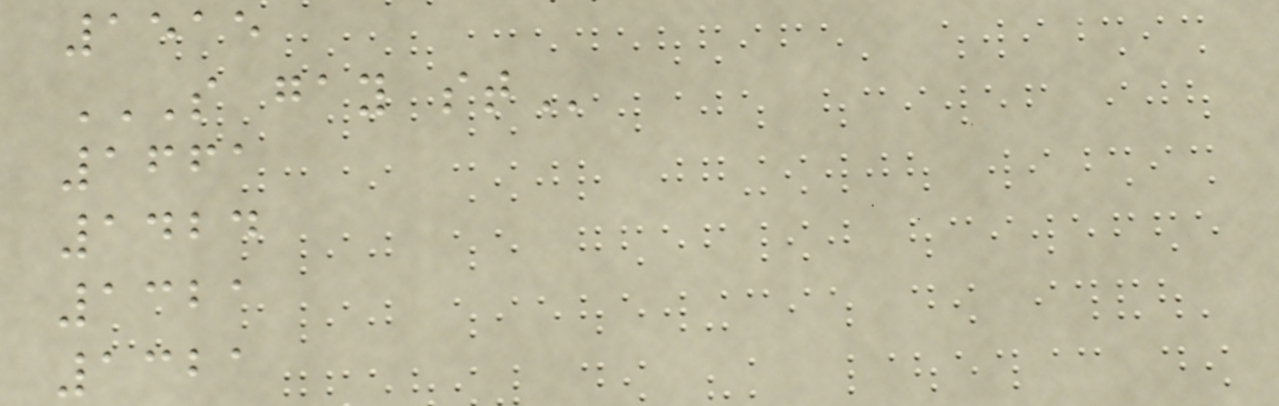1515
S GAY ST
1661
1424
1321
1321
